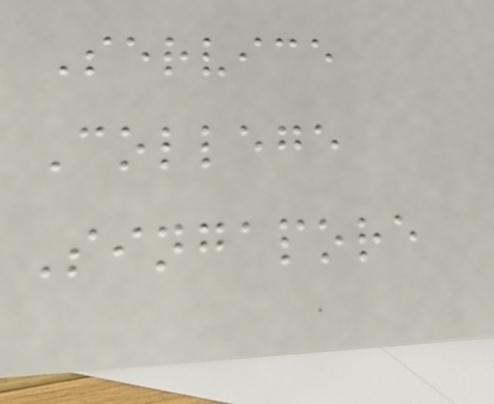Service
College
Singapore
